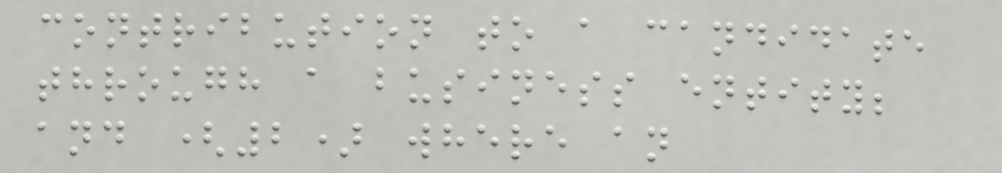contribution to a candidate
through a business entity;
and (2) where an
